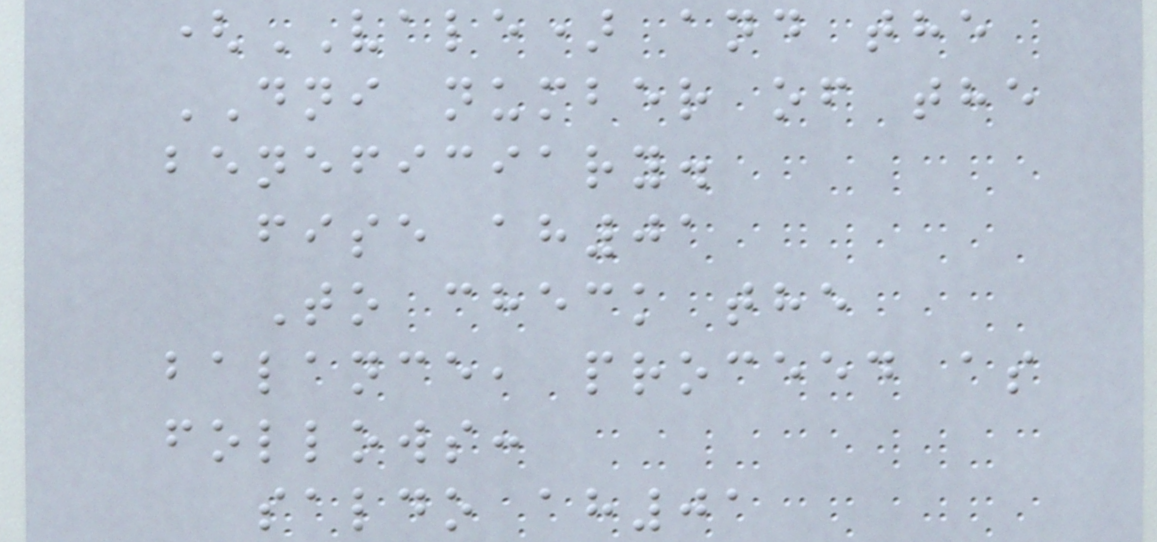(VALE) and the
DNI number of the
beneficiary.
fise ah01
To check the
balance, proceed as
follows:
saldo ah01
